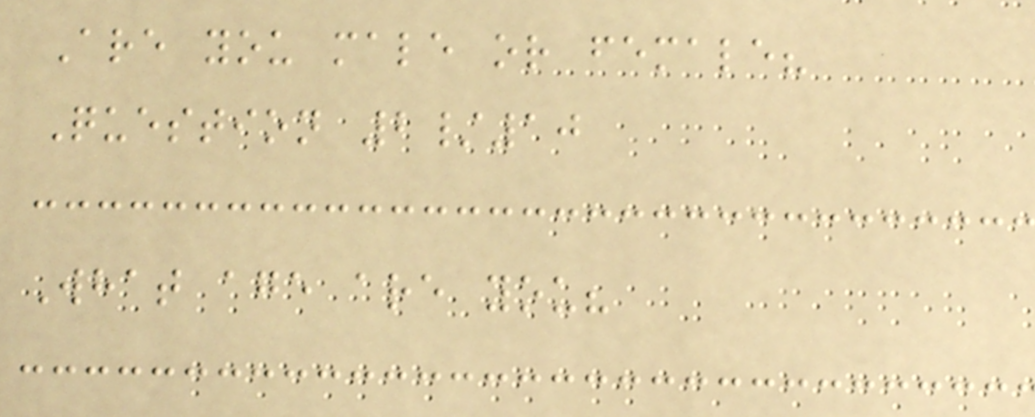Are you male or female?
Question 2/10
What age are you?
